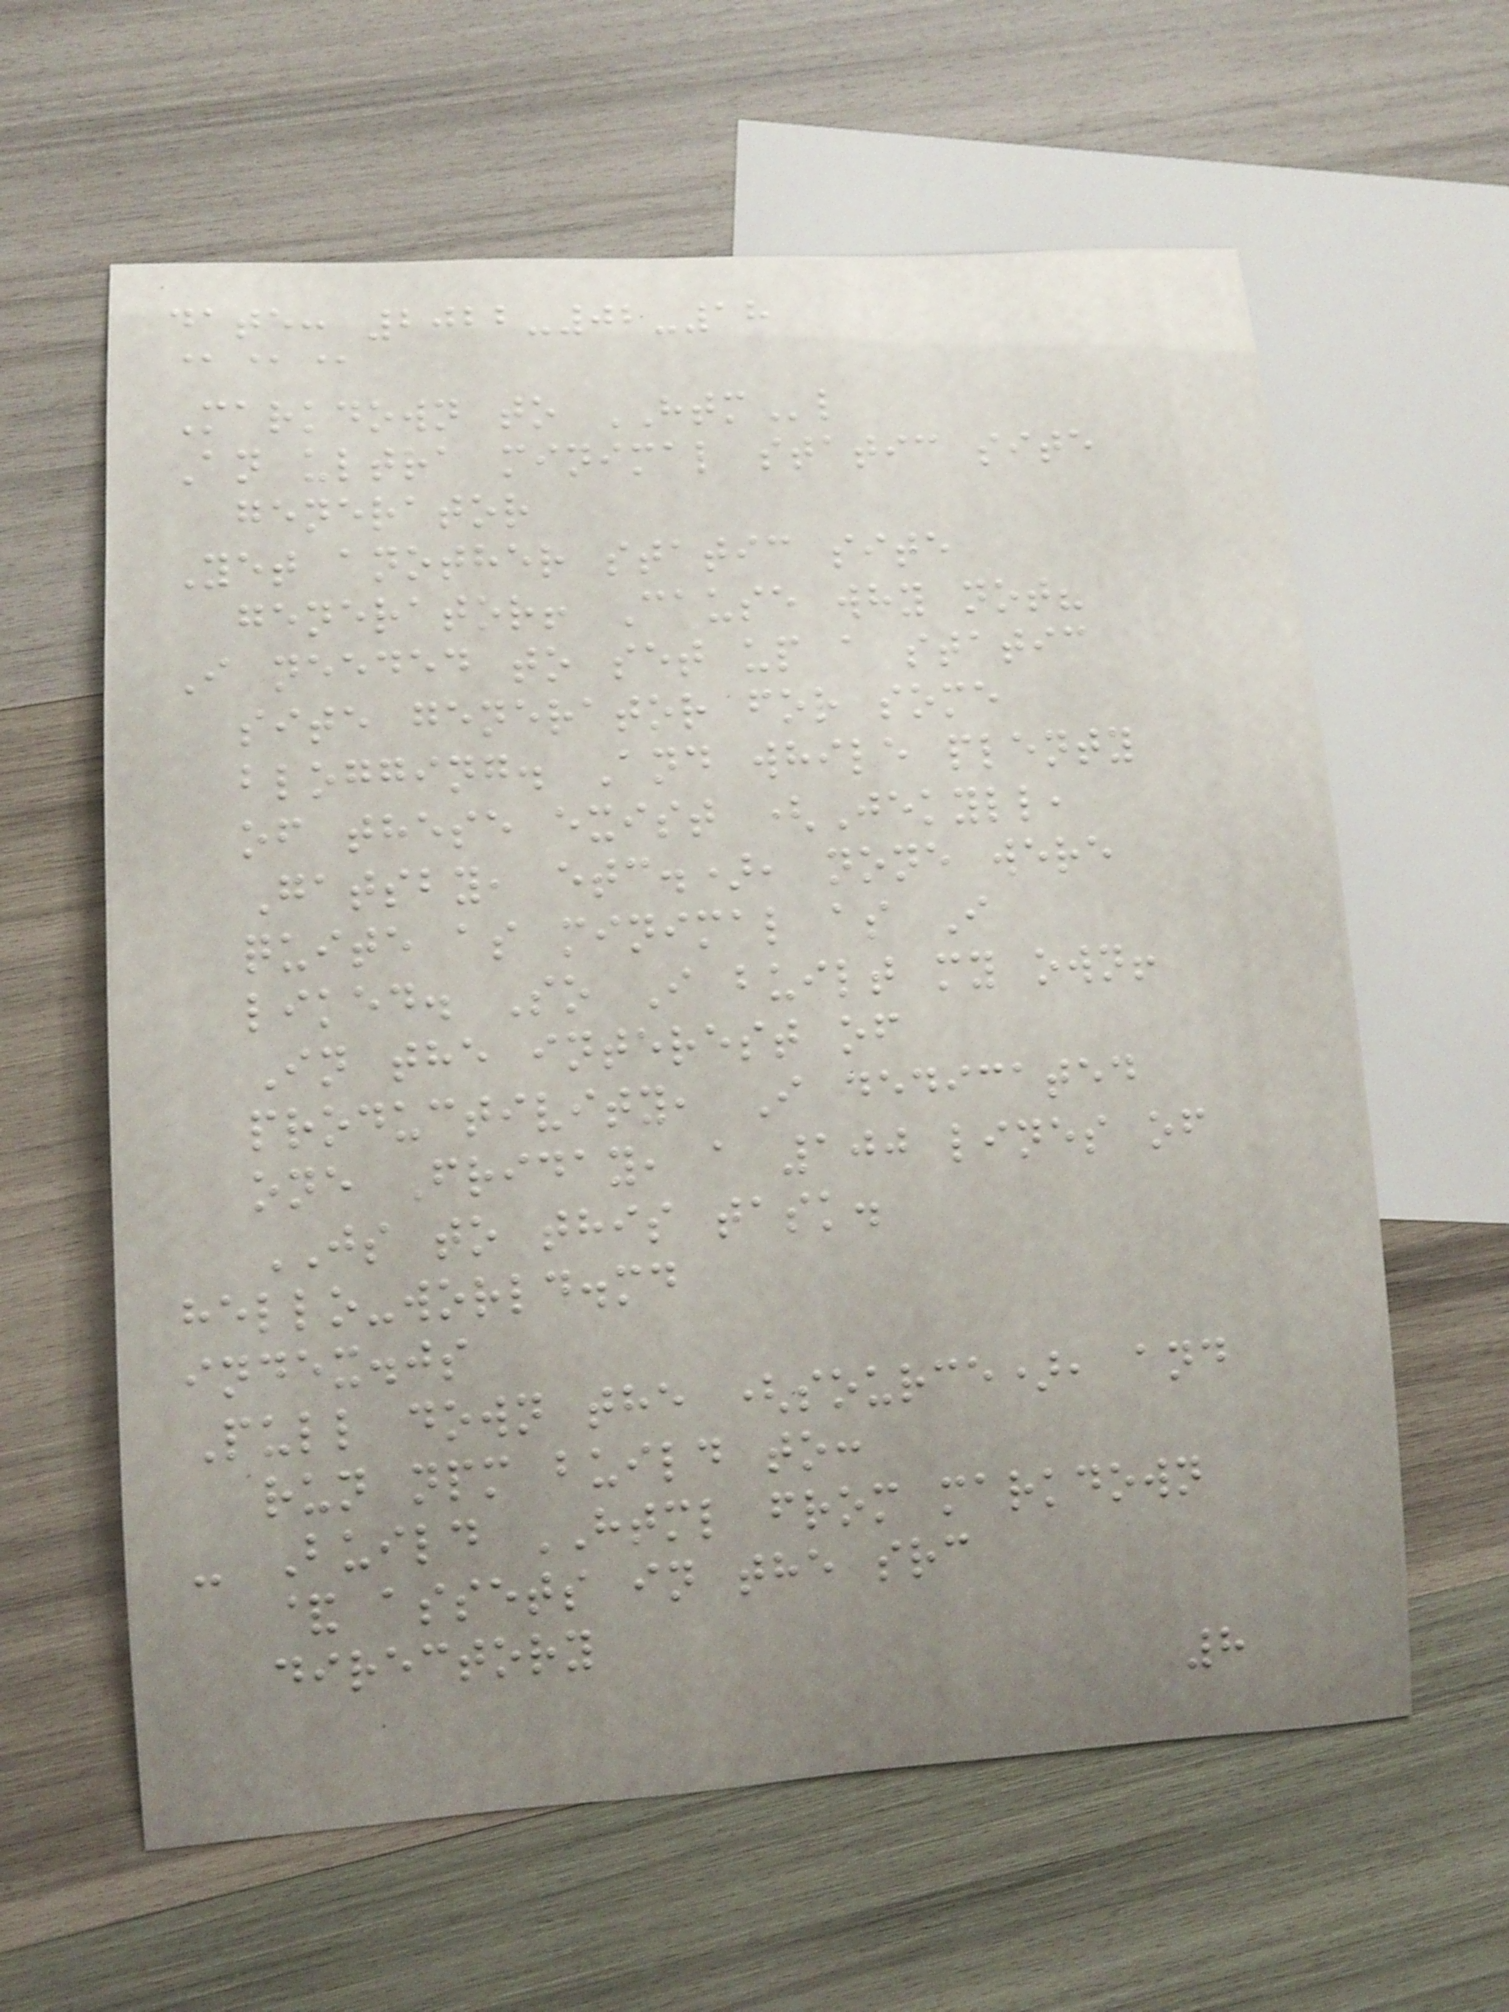date: 2022-02-18
@@@
Markdown to HTMl
An ultra minimal static site
generator
Yet another static site
generator! Cause why not?
I needed to set up a static
site generator for some
blogging. And while plenty
of these exist (Jekyll,
Gatsby, etc.), none were
quite as minimal as I
liked. So I built my own!
In the interest of
productivity, I dedicated
one Friday, a 100 lines of
JS to this task.
hello-world.md
index.js
Pull down the (source), and
run npm build to:
- Build HTML from markdown
& assets in the src
directory
8
